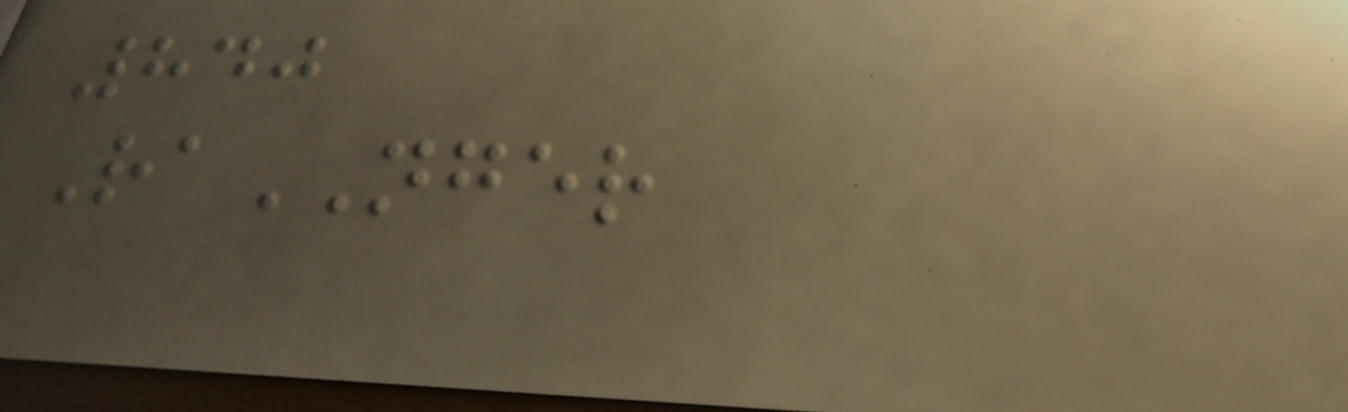840
RaNGER
